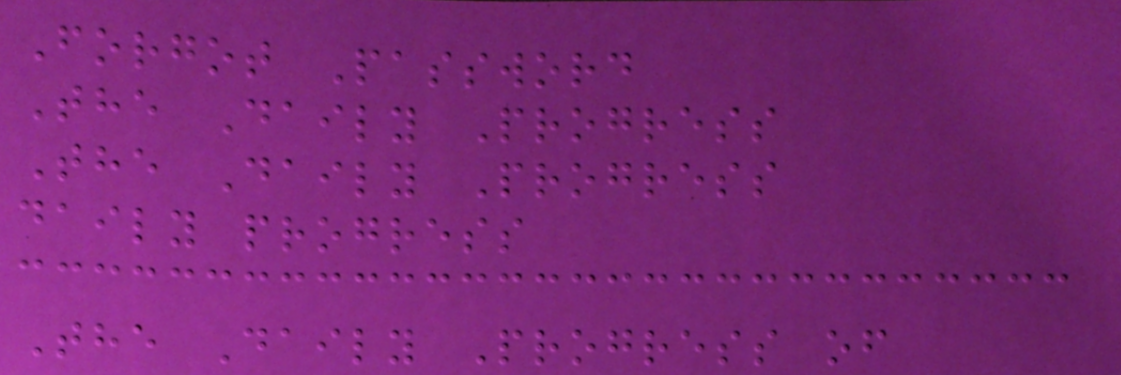Forgot Password
The Daily Progress
The Daily Progress
daily progress
The Daily Progress of
